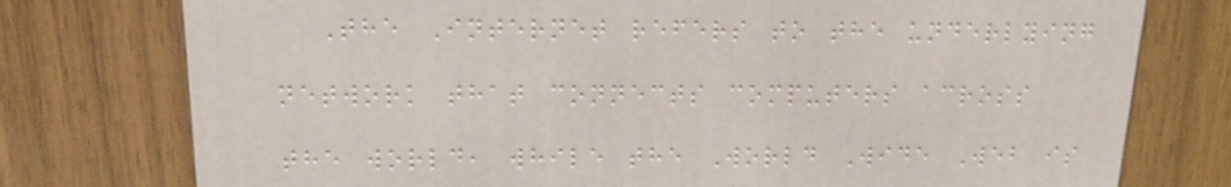The Internet refers to the underlying
network that connects computers across
the world, while the World Wide Web is
